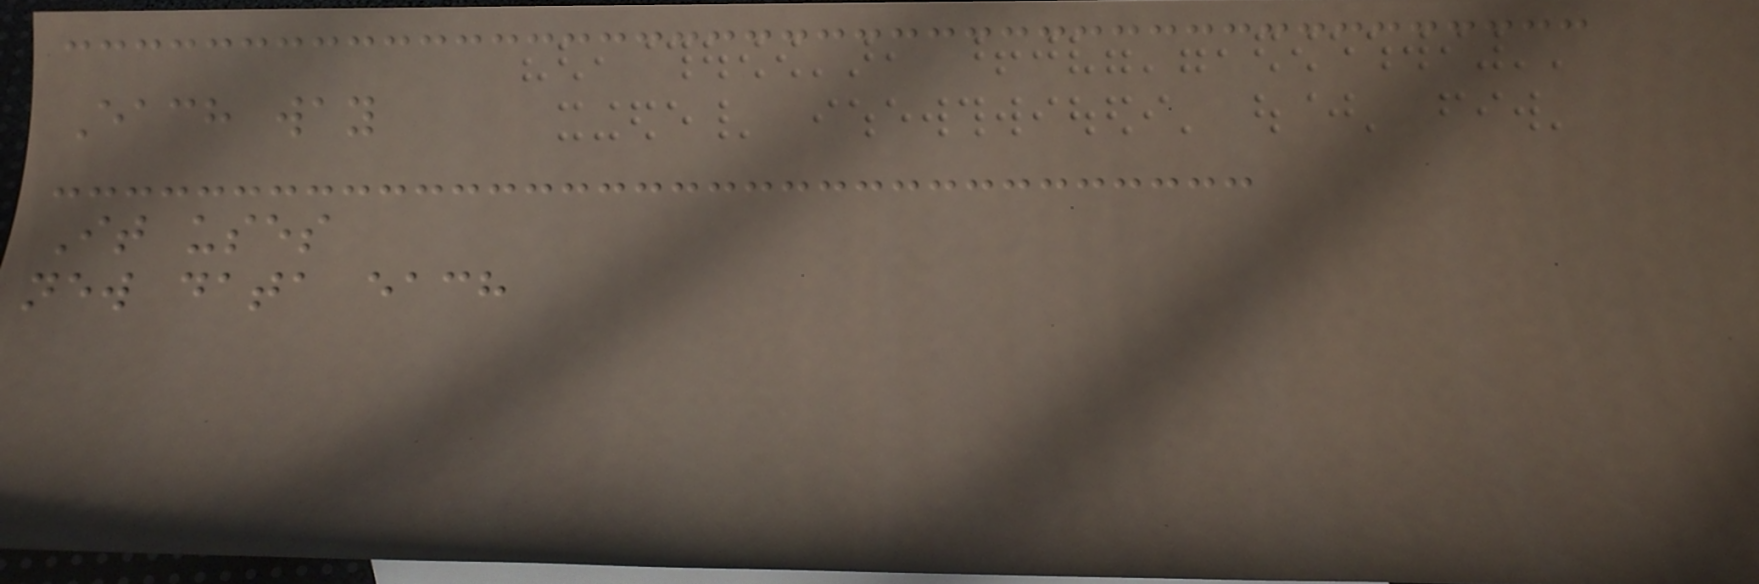Each way
It uses
new data each
